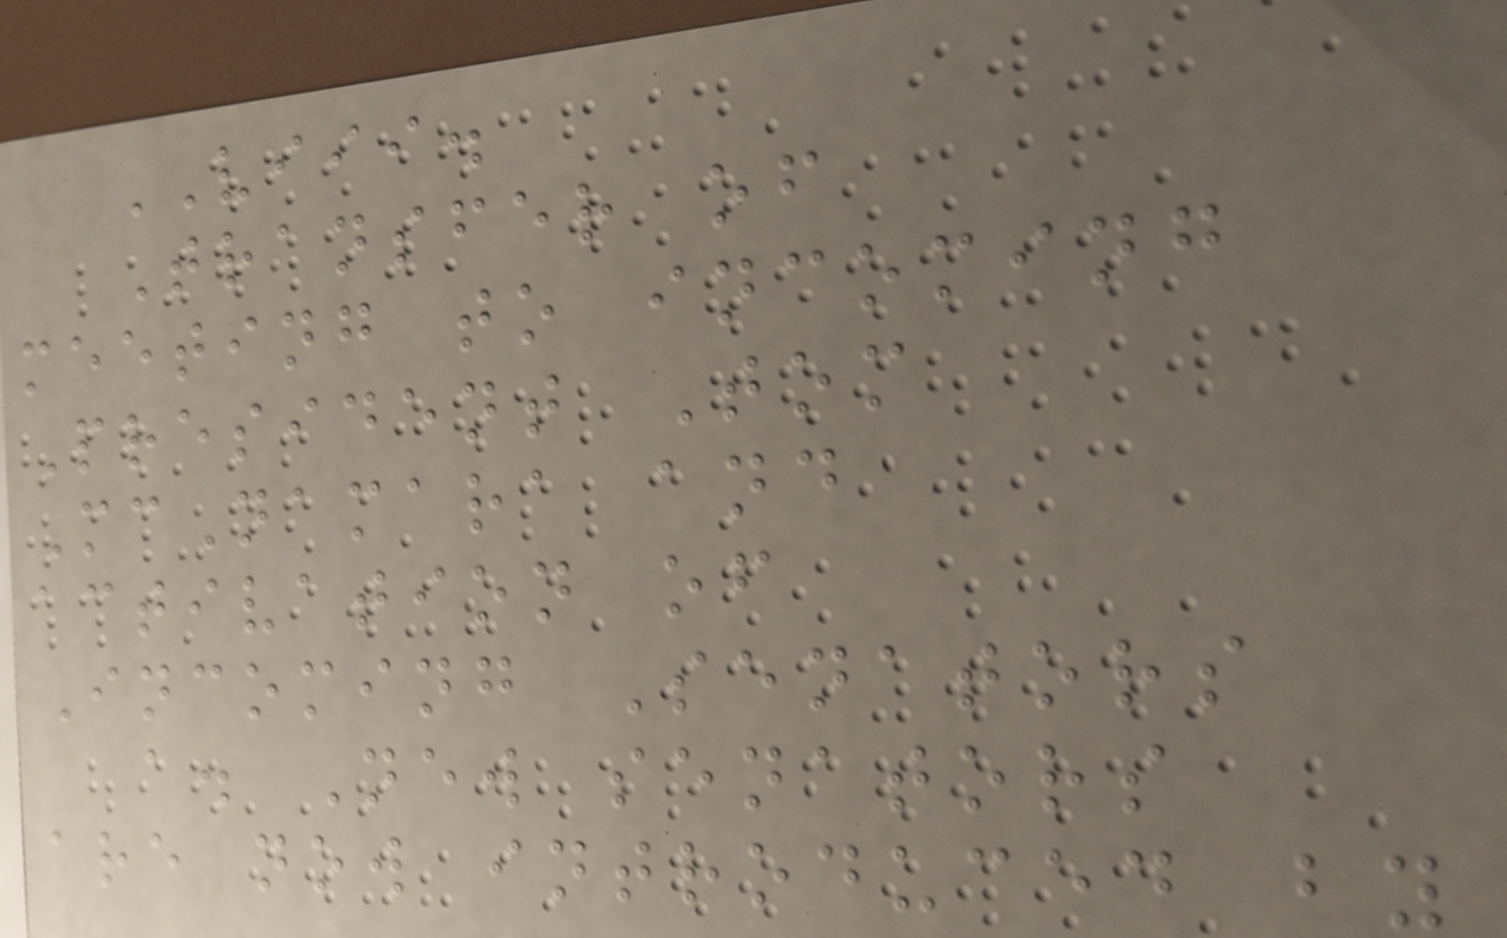VIII.
Transfer of
meeting to incoming
President Tom
McNamara and
activation of
Incoming Senators
a. New senators
are now introduced by
